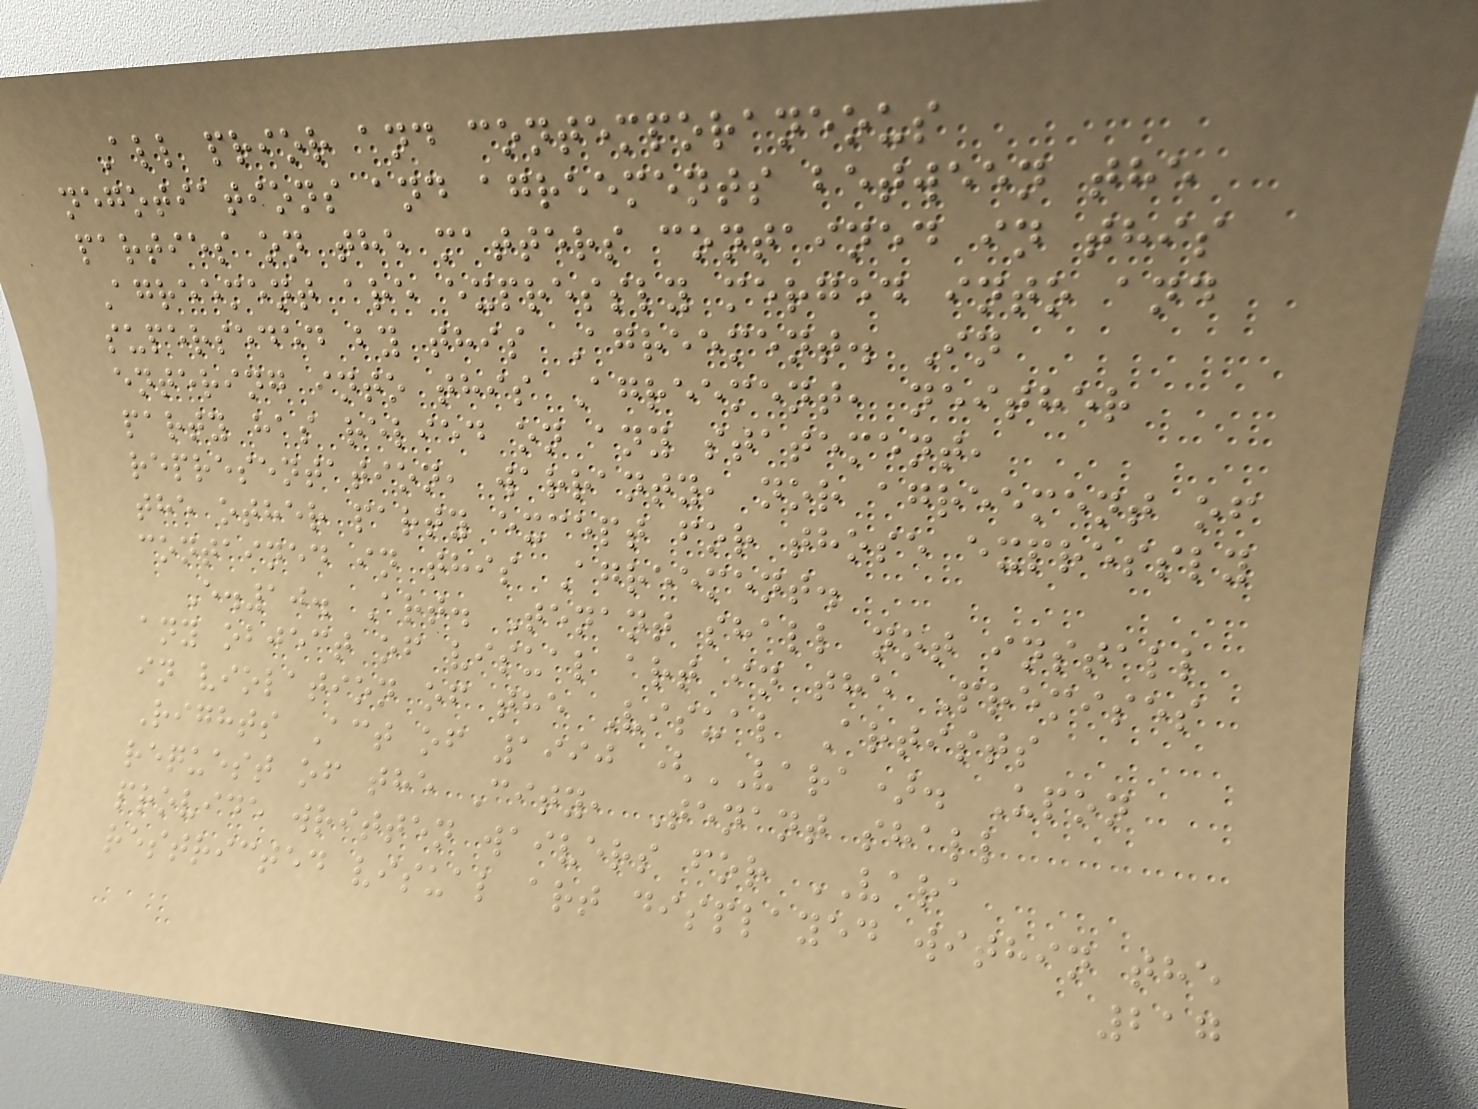All prior and contemporaneous
negotiations and agreements between the
parties on the matters contained in this
Agreement are expressly merged into and
superseded by this Agreement. In
entering into this Agreement, neither
party has relied on any statement,
representation, warranty, nor agreement of
the other party except for those expressly
contained in this Agreement.
E.10. Art. Tenant shall not install
any object of visual art in the Premises
in violation of the Visual Artists
Rights Act of 1990 (VARA). Upon
request of the City, Tenant shall
provide written waivers for VARA
restricted visual art displayed within the
217
